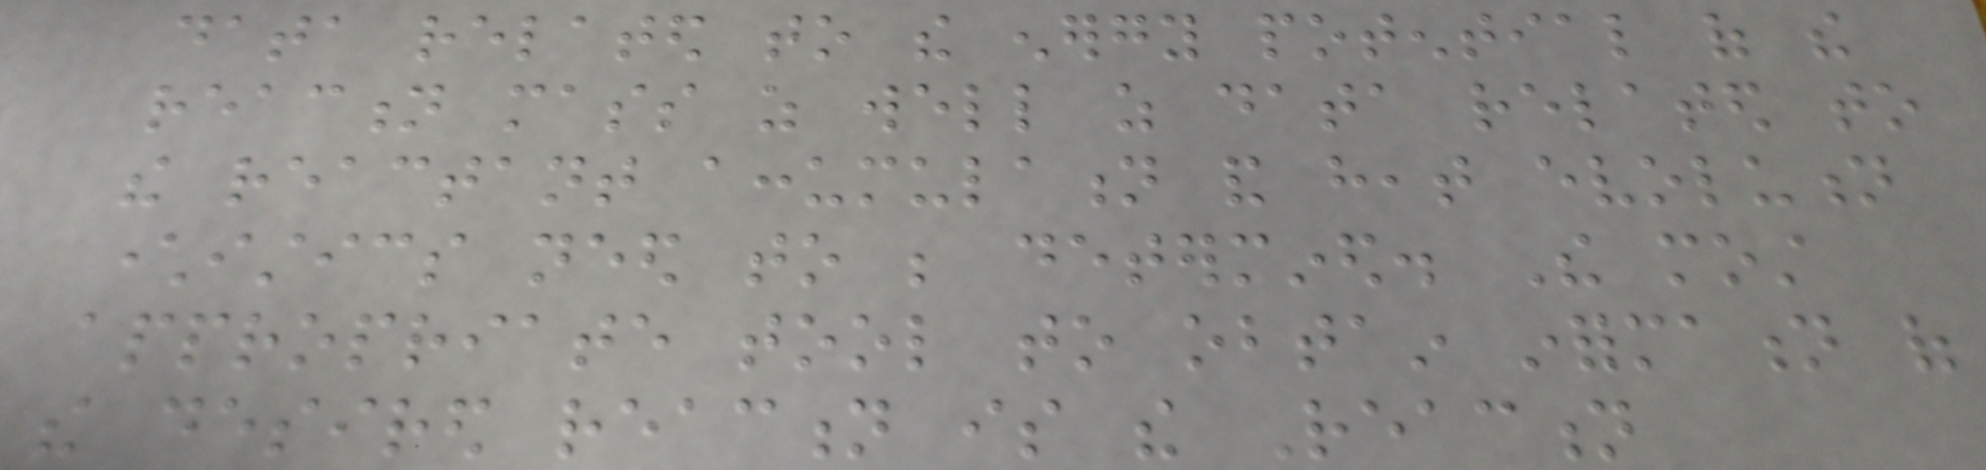data related to the energy potential of the
reaction mass as well as data related to
the reactant accumulation and heat evolution
characteristics need to be determined. The most
appropriate tool to obtain information of
the desired reaction is the Reaction
